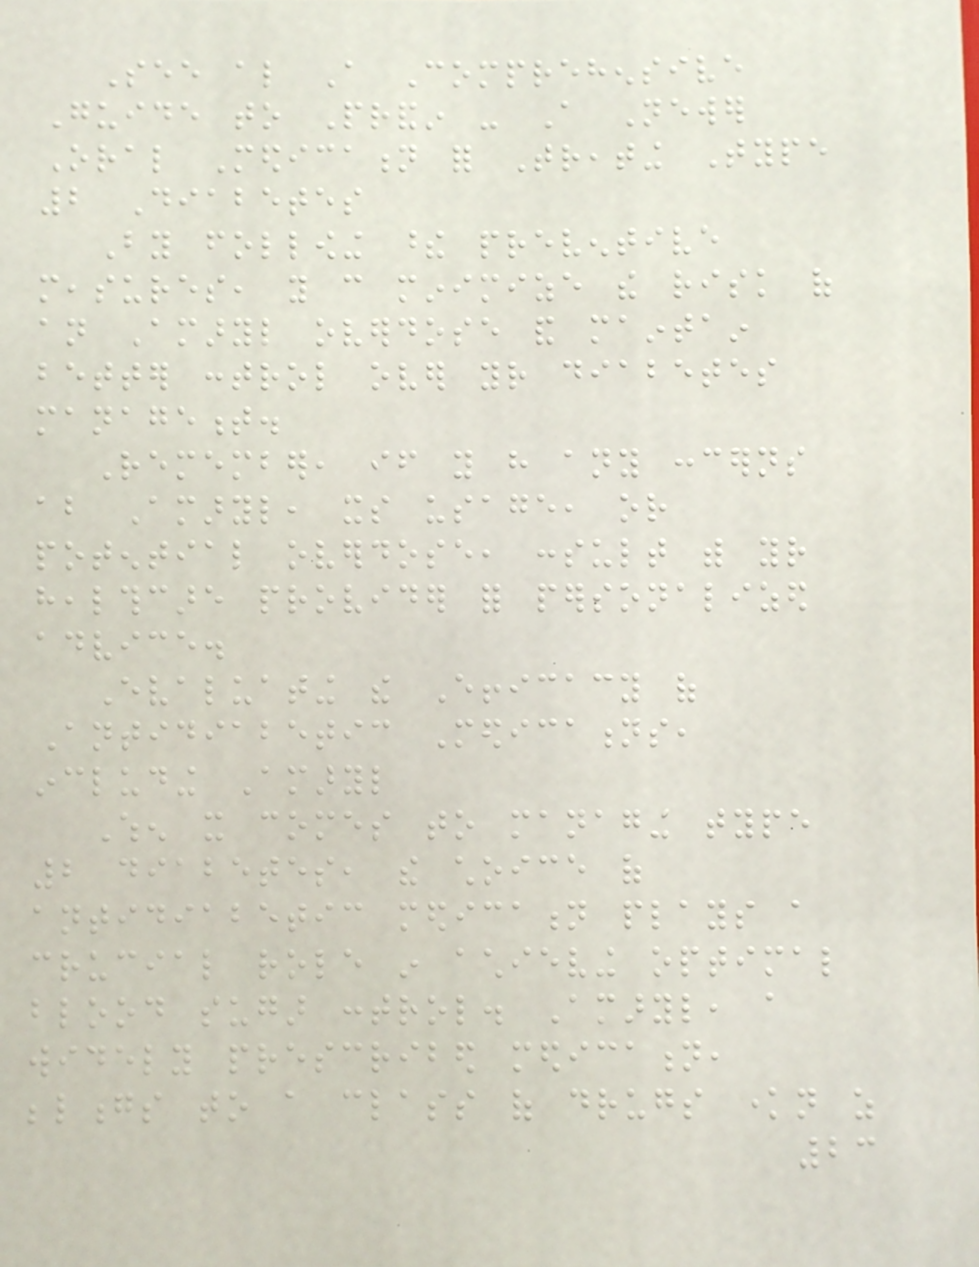See also A Comprehensive
Guide to Prandin - A Newer
Oral Medication for Treating Type
2 Diabetes
By following these preventive
measures, you can minimize the risk of
an Amaryl overdose and maintain
better control over your diabetes
management.
Remember, if you have any concerns
about Amaryl, its usage, or
potential overdose, consult with your
healthcare provider for personalized
advice.
Evaluating the Efficacy of
Antidiabetic Medications,
including Amaryl
When it comes to managing type
2 diabetes, the choice of
antidiabetic medication plays a
crucial role in achieving optimal
blood sugar control. Amaryl, a
widely prescribed medication,
belongs to a class of drugs known as
23
